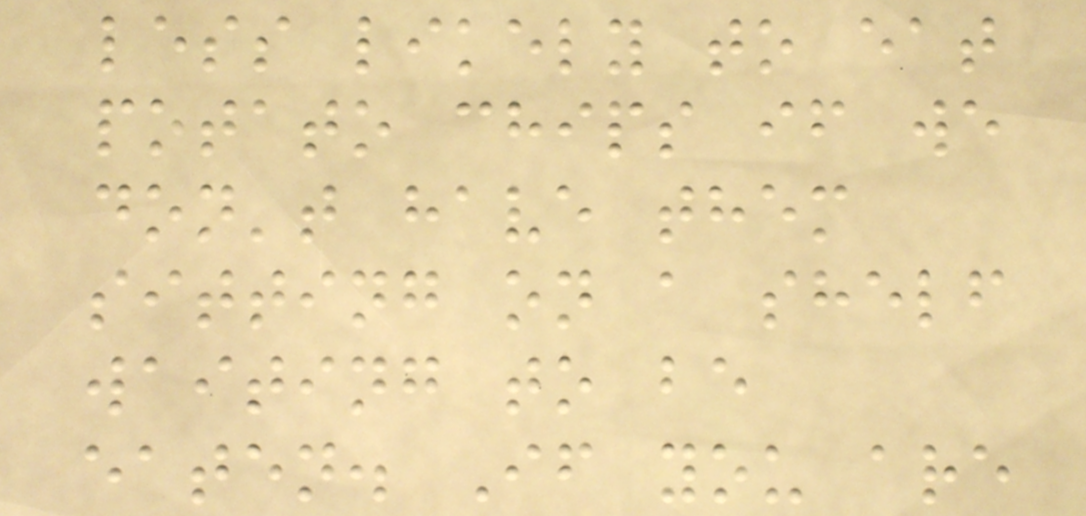less likely to eat
potato chips if we
don't have them
sitting on a shelf
waiting to be
eaten. If you are
